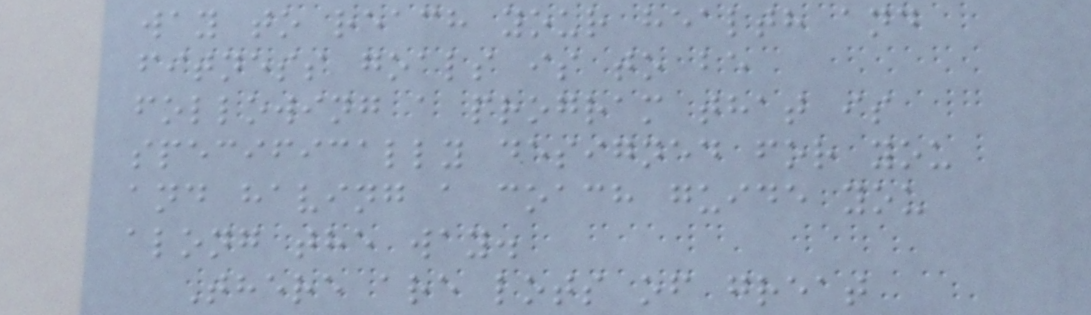way to reach your health and
fitness goals is to be
following a program that is
specifically designed for you
and having a coach guide you
along the way.
There are lots of great
